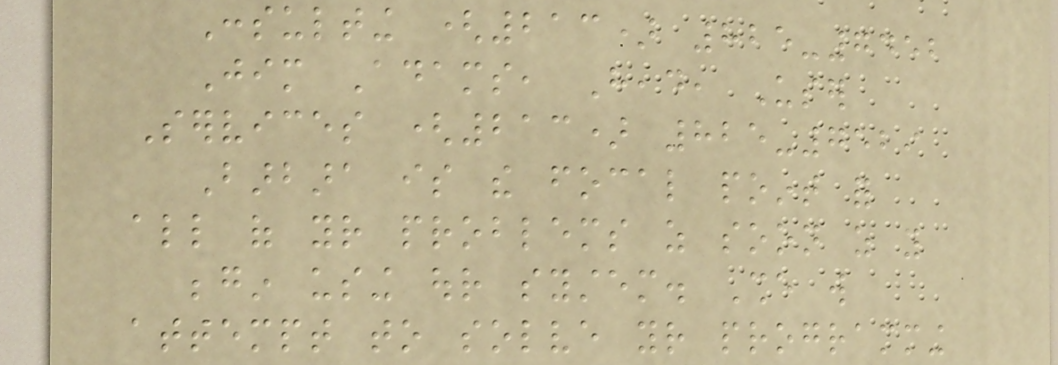Consulting (213) 825-7452
Jim Adams, Head, User
Services (213) 825-7529
Barbara is the focal point for
all of your problems as soon as you
begin using our system. She will
attempt to solve your programming
